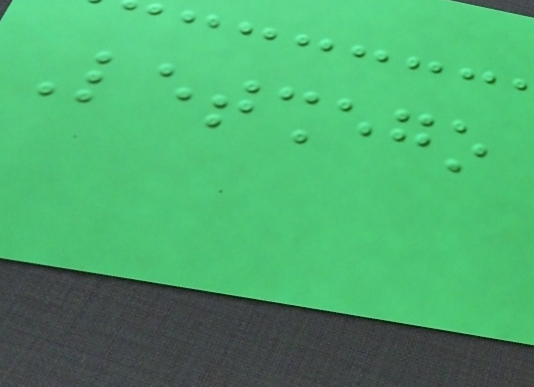Letshego
